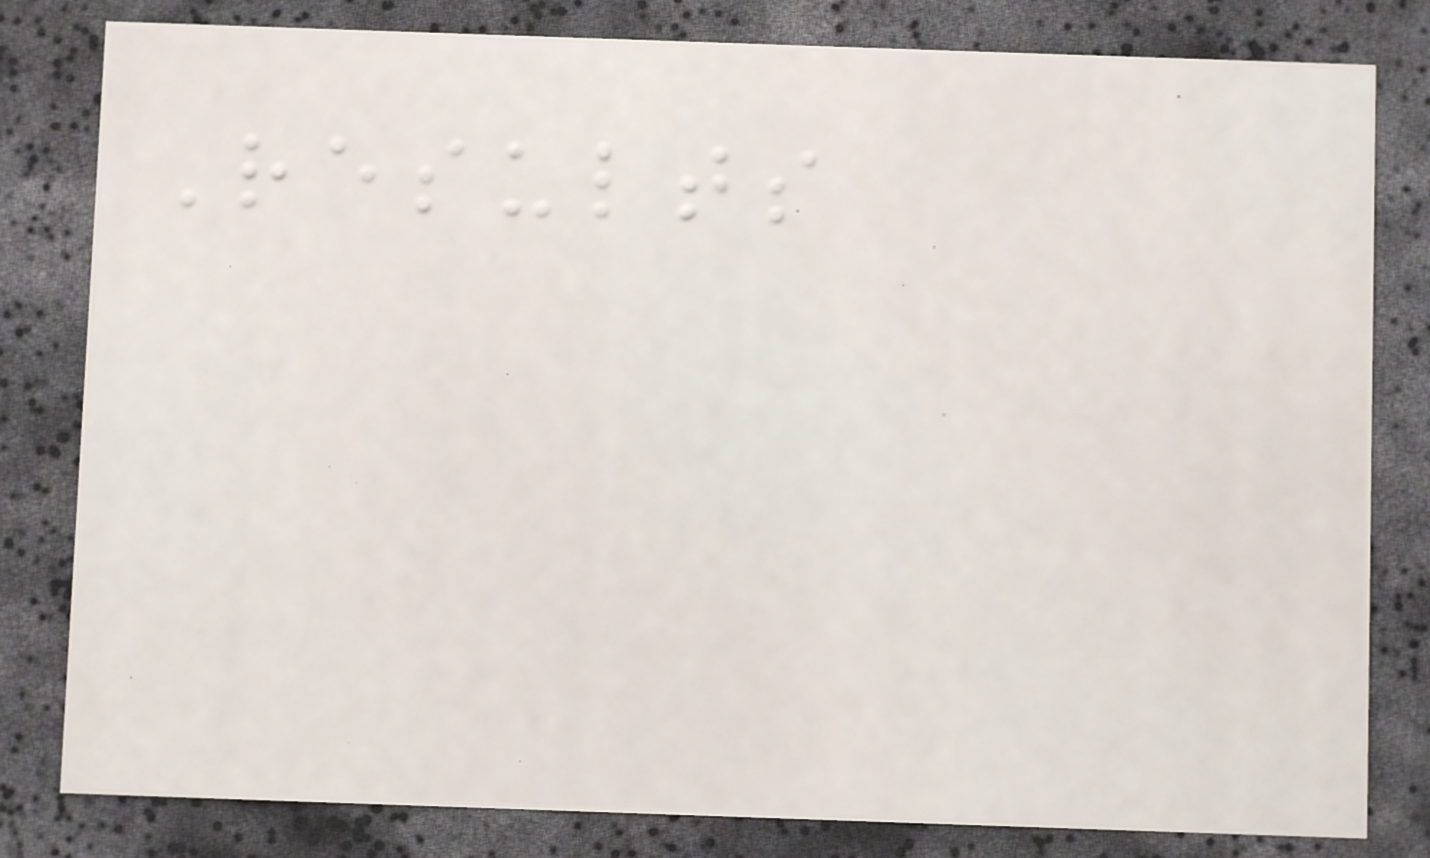Results
